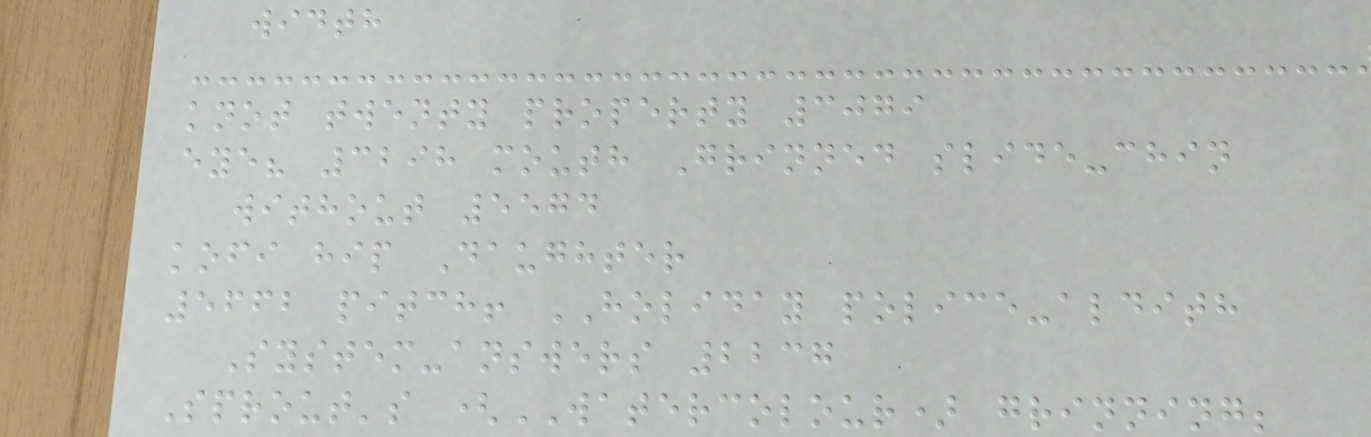width
knot twenty property 3079
eye? 3298 mouth Grinned slide-chin
without 5574
kofi hip Daughter
5662 pitch! HOLIDAY police-aldith
System-answers 2237
Sprout's (WATERCOLOUR) grinning;
